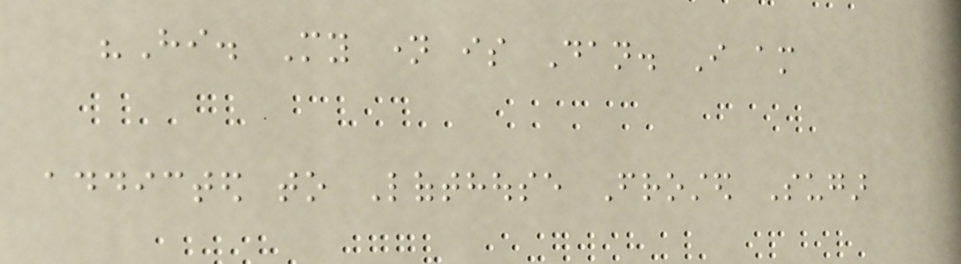"Hi. My name is Dan. I am
addicted to Lofthouse Frosted Sugar
